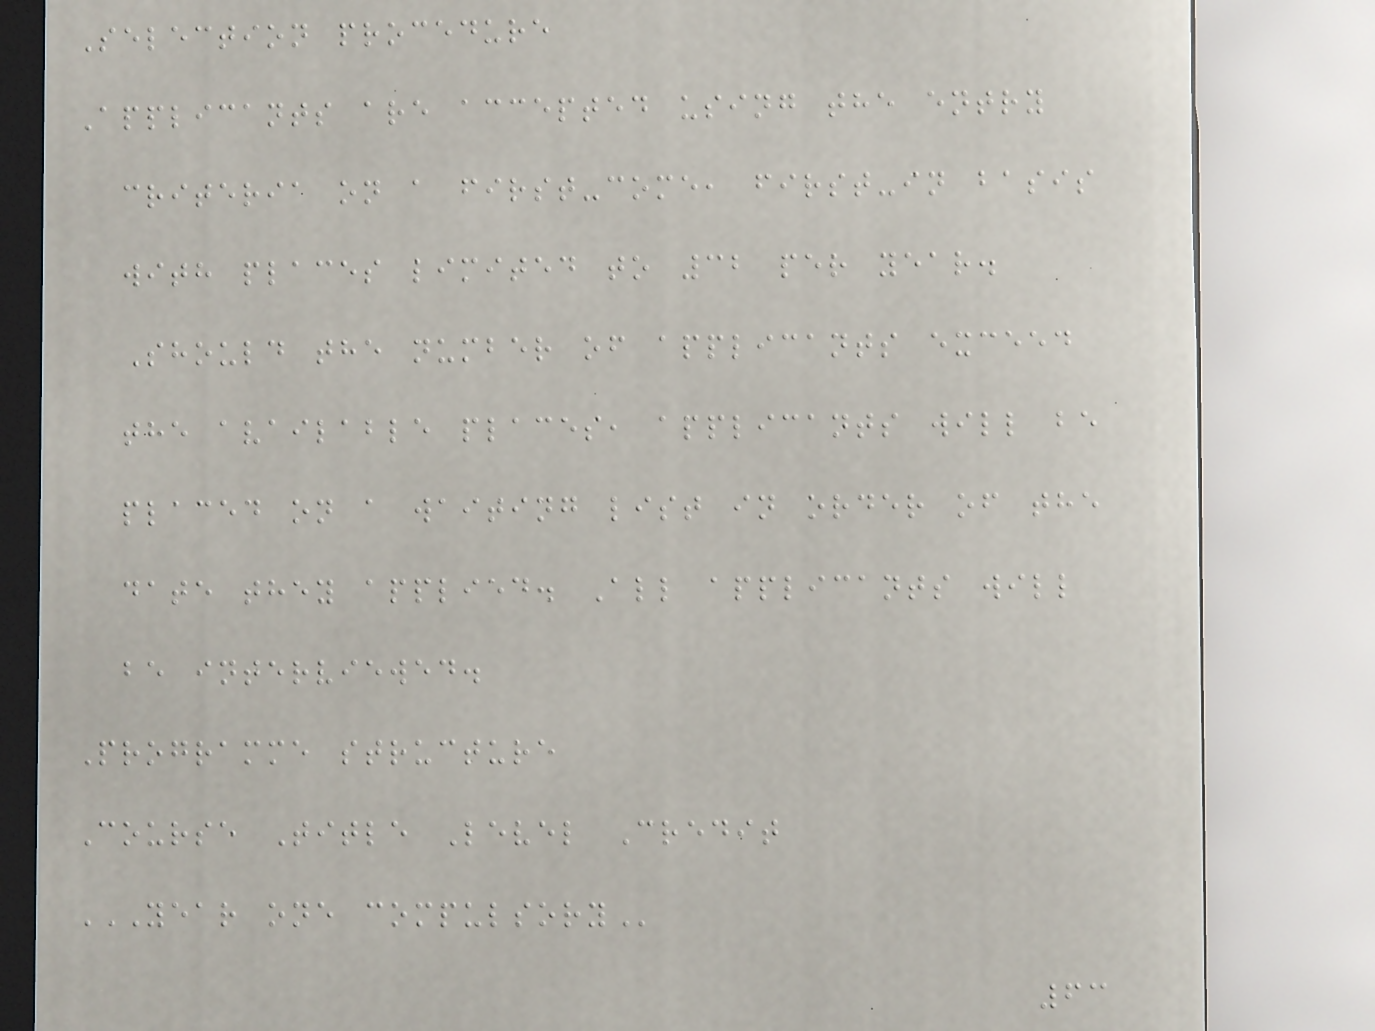Selection procedure
Applicants are accepted using the entry
criteria on a first-come, first-in basis
with places limited to 32 per year.
Should the number of applicants exceed
the available places, applicants will be
placed on a waiting list in order of the
date they applied. All applicants will
be interviewed.
Programme structure
Course Title Level Credit
YEAR ONE COMPULSORY
63
